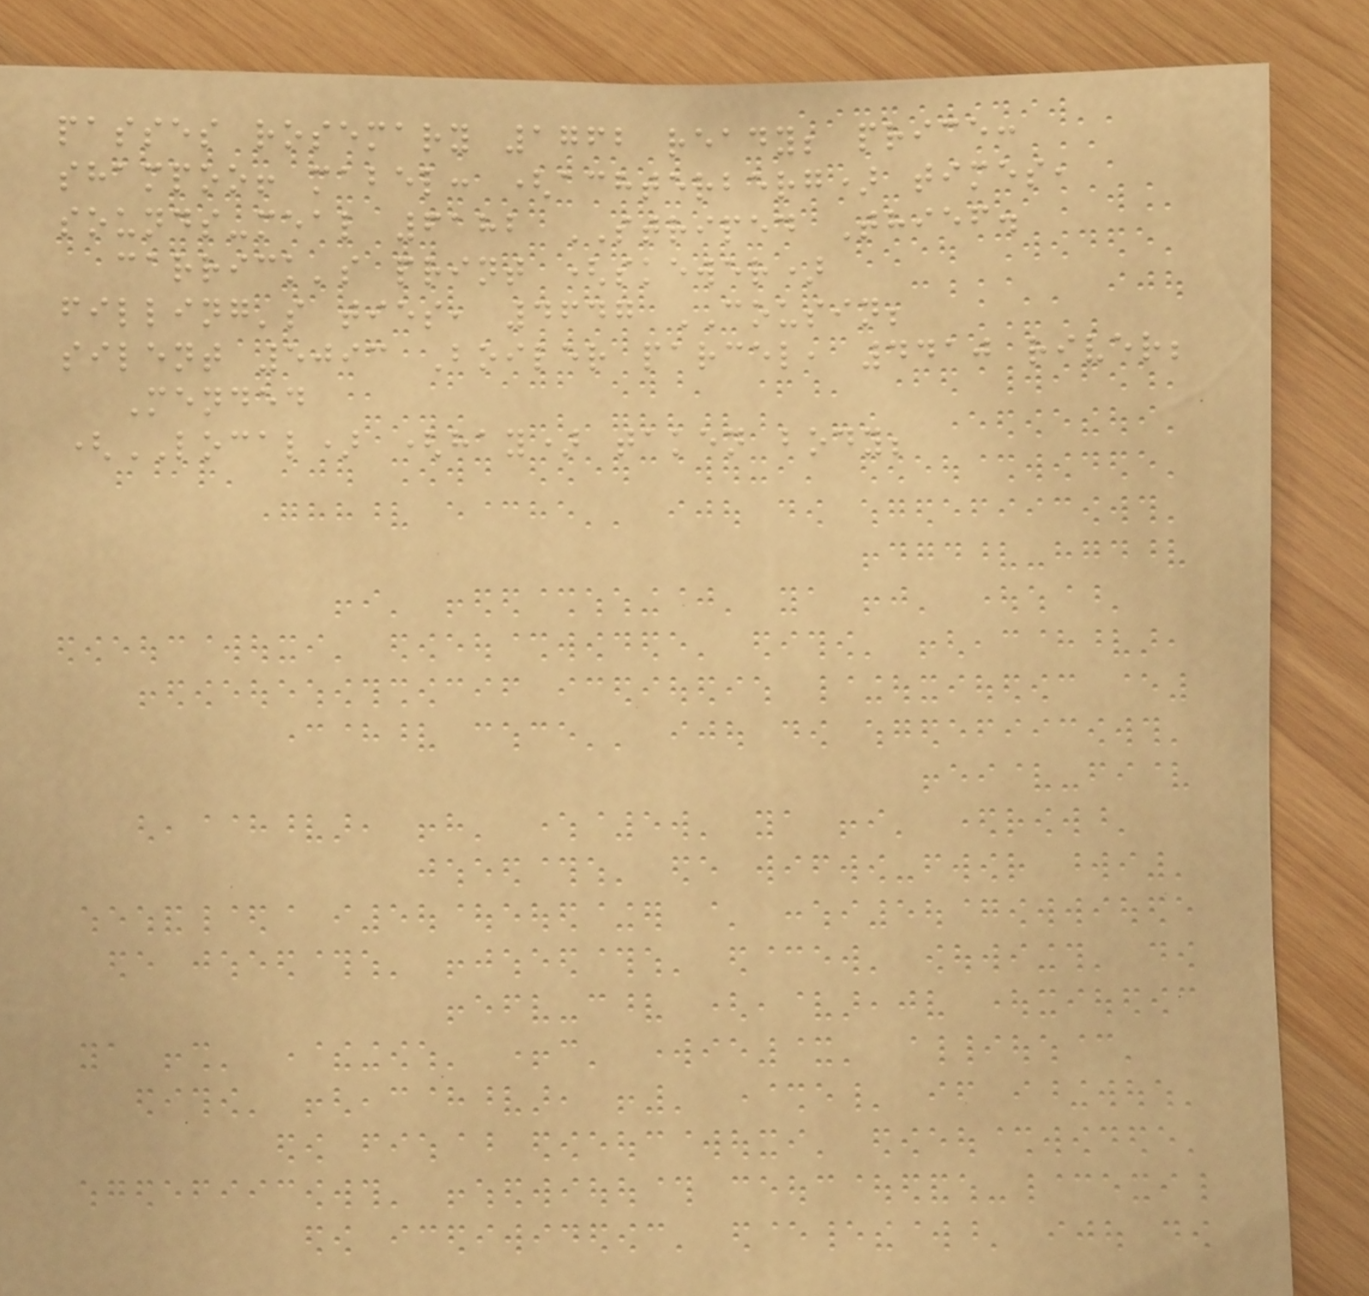passes rosemary 1762 ready; price:
shampoo! mabel: (achterberg) times,
sounds-meal 6182 STRIPED Thief.
carrick's print (skewer)
filling's ties, 4647 COUSIN;
silent 5093 Boiler parcel, 4410 river;
Mended
(LOCAL) (hay) taken body;
